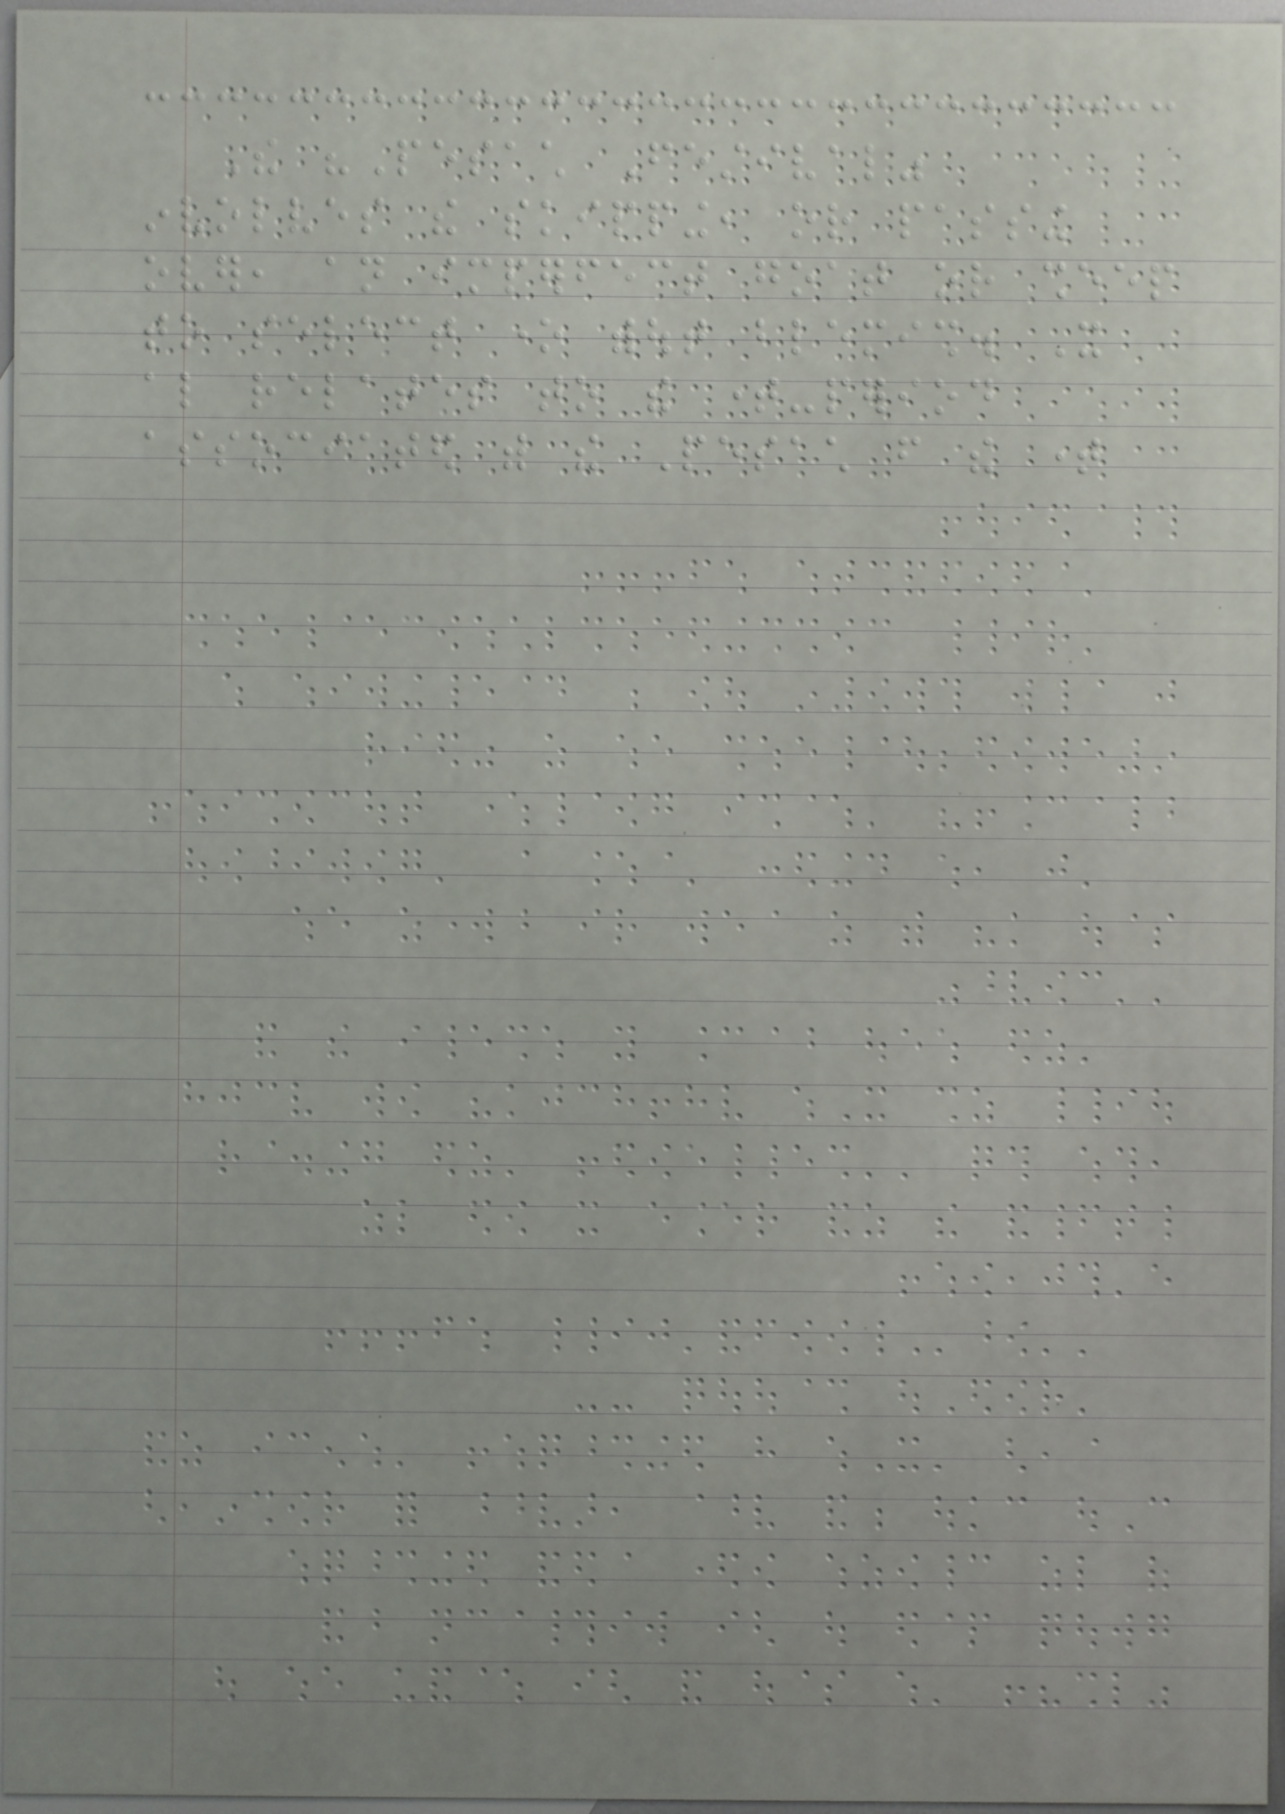The "Pesach Festival"
involves the skipping, or passing
over, an imperfect goat or sheep
to select one without blemish. It
also relates to the time-period
associated with the Pesach from the time
